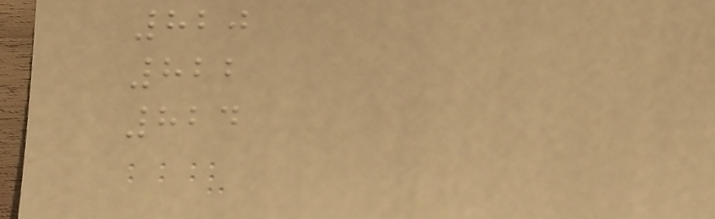820
822
824
